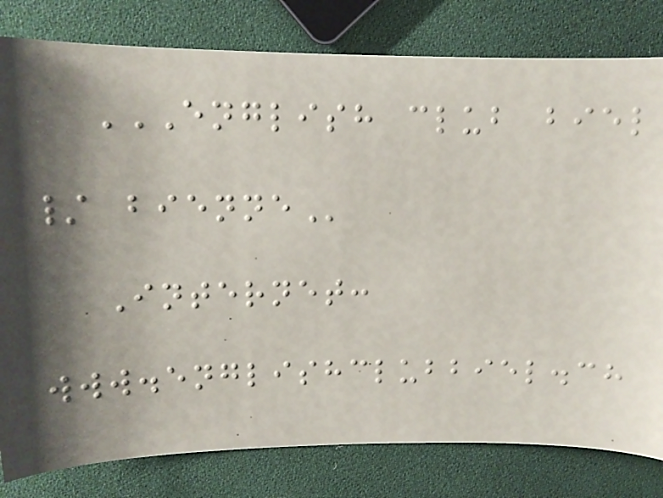ENGLISH CLUB BIEL
/ BIENNE
Internet:
www.englishclubbiel.ch
